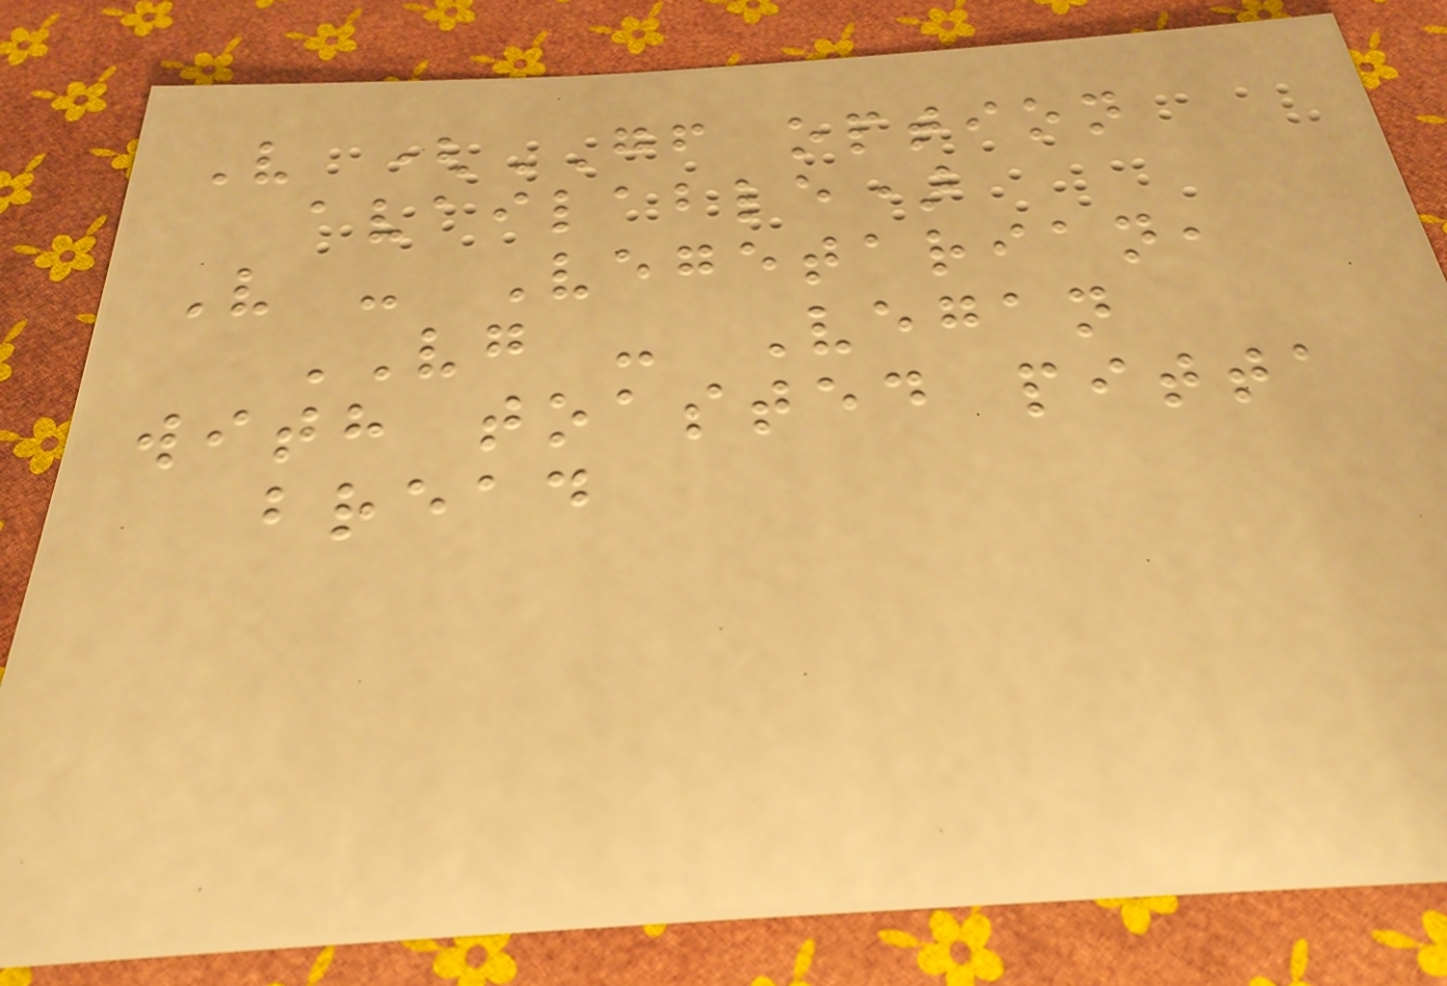V (GF option
available)
V - Vegetarian,
VG - Vegan
with toasted pitta
bread
